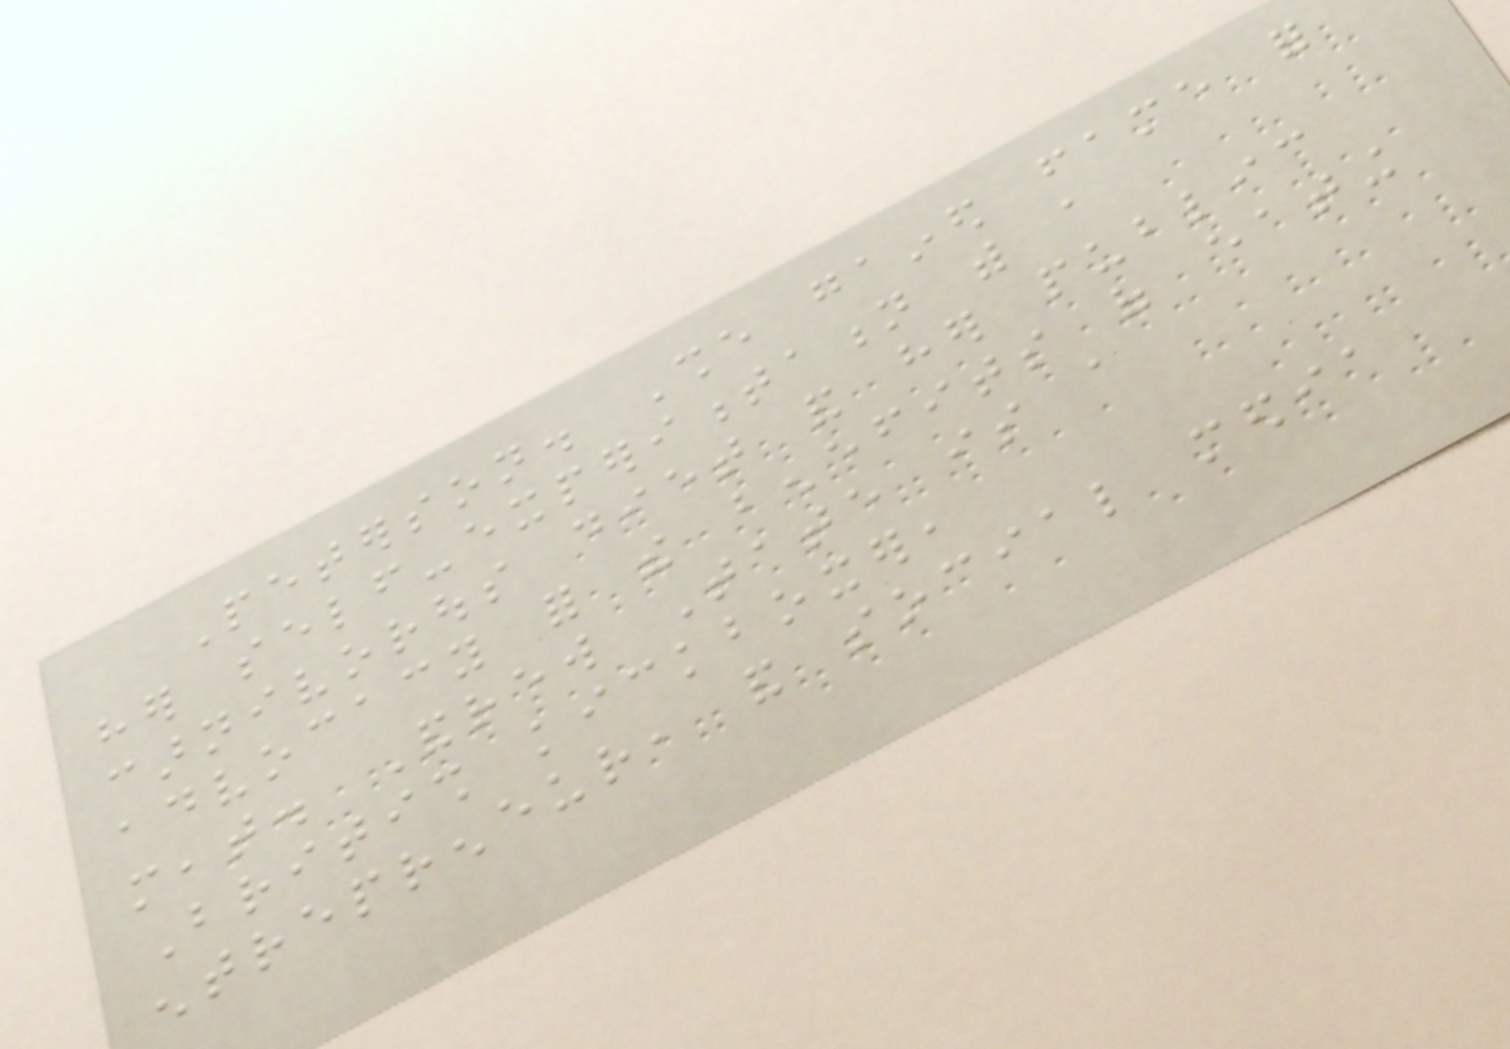Peterson. She gained fame for
her self-experimentation with a
carnivorous diet and her public
advocacy for the benefits of eating
meat. Andrew Tate is a
British kickboxer,
entrepreneur, and social media
